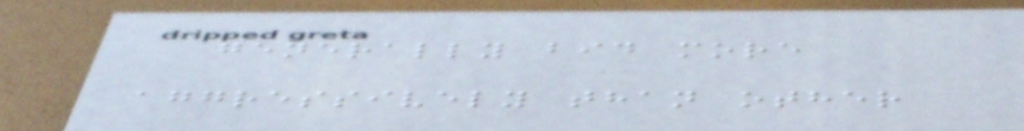generally bid more
aggressively than other
